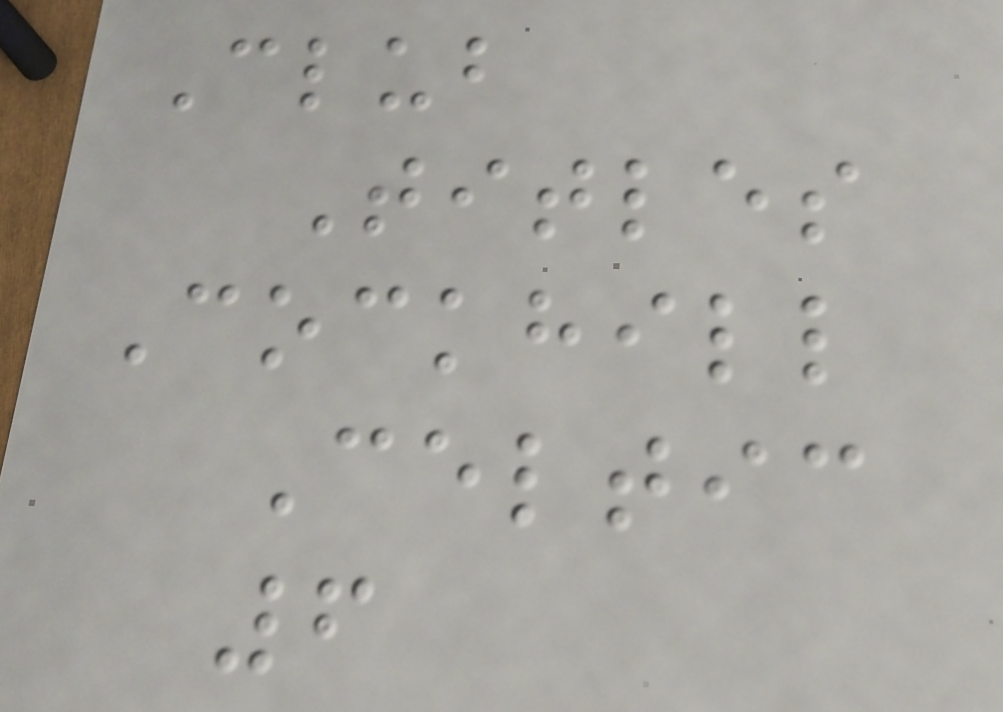Club
Titles
Cockhill
Celtic
6
